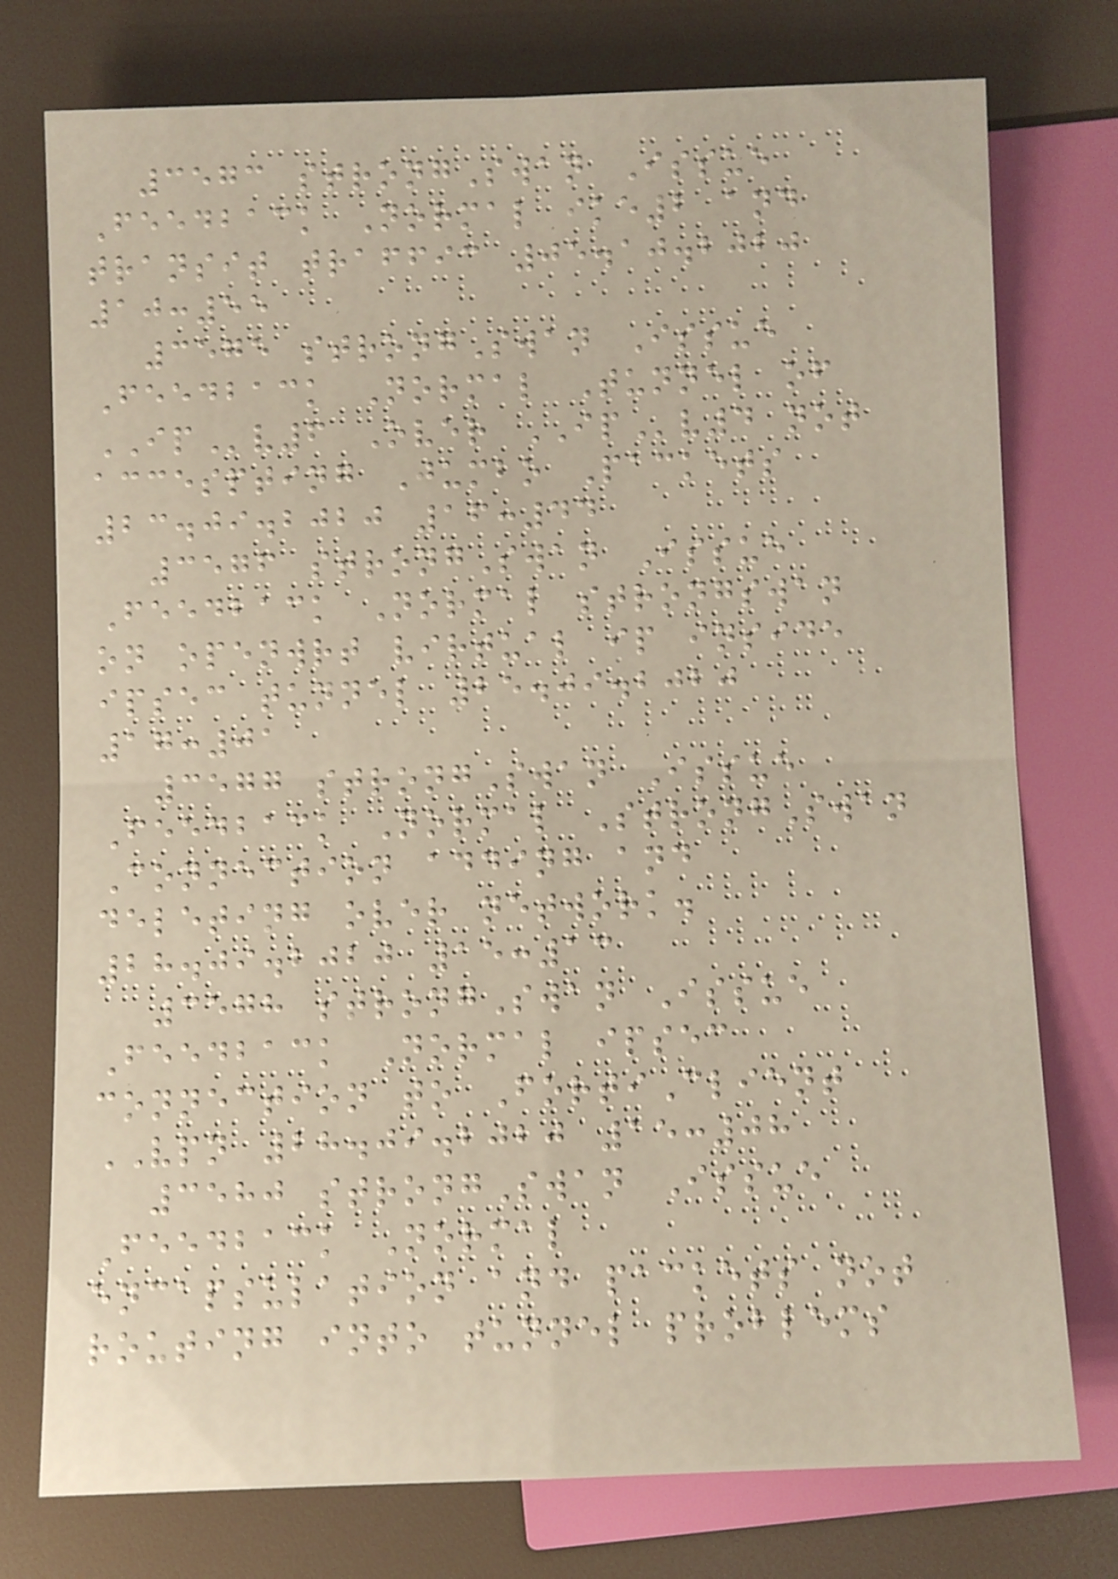3573 strongSwan Issue
Feedback Normal ike2 and
transit traffic 05.10.2020
10:55
3575 strongSwan Issue
Feedback Normal Tunnel of
IPv6 Over IPv4 not
accespting Jumbo Packets
23.09.2020 16:44
3576 strongSwan Issue
Feedback Normal strongswan
on openwrt virtual ip inside
ipsec tunnel 25.09.2020
17:01
3577 strongSwan Issue
Feedback Normal StrongSwan
Connection adding and
deleting over network.
28.09.2020 15:13
3578 strongSwan Issue
Feedback Normal ipsec
connection to FortiClient
VPN 28.09.2020 15:08
3580 strongSwan Issue
Feedback Normal
encapsulation and packets not
routing into tunnel problems
